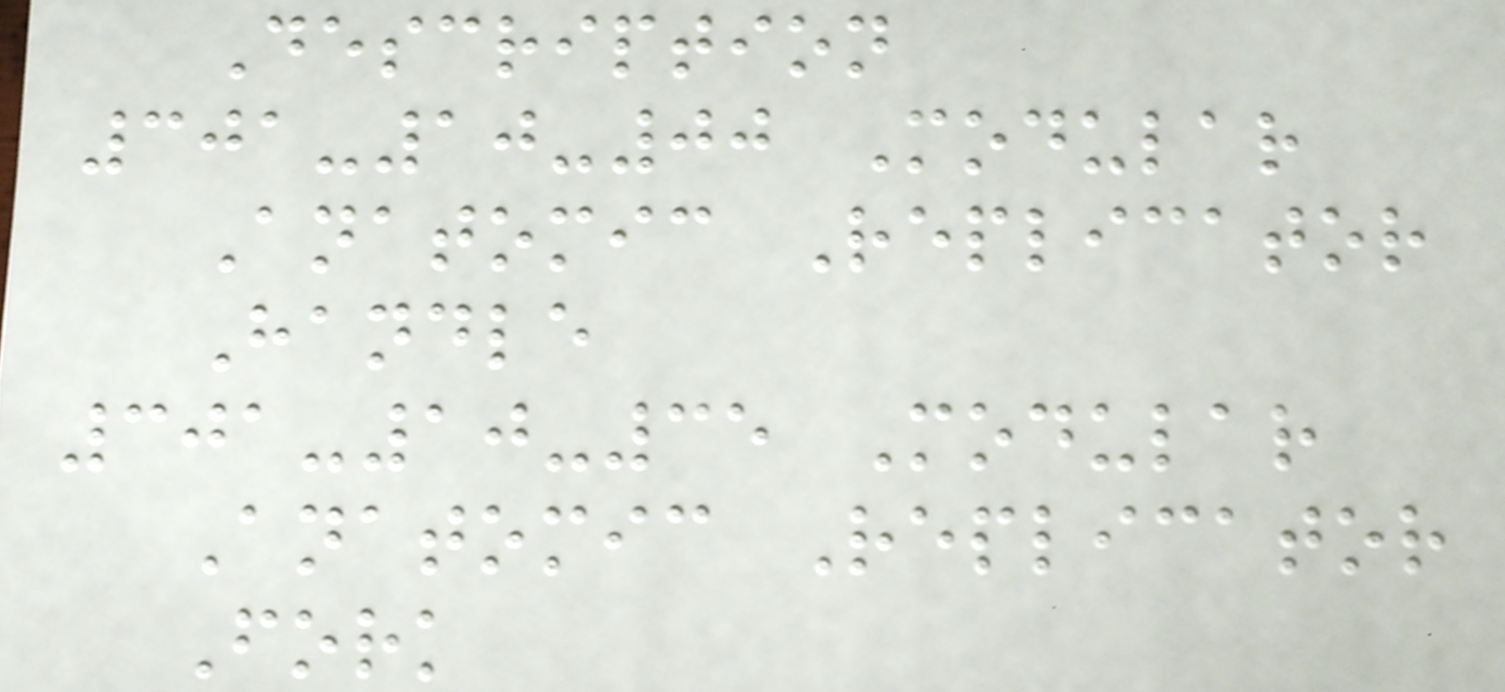Description
301-10-00 Modular
Anatomic Replicator
Handle
301-10-35 Modular
Anatomic Replicator
Fork
